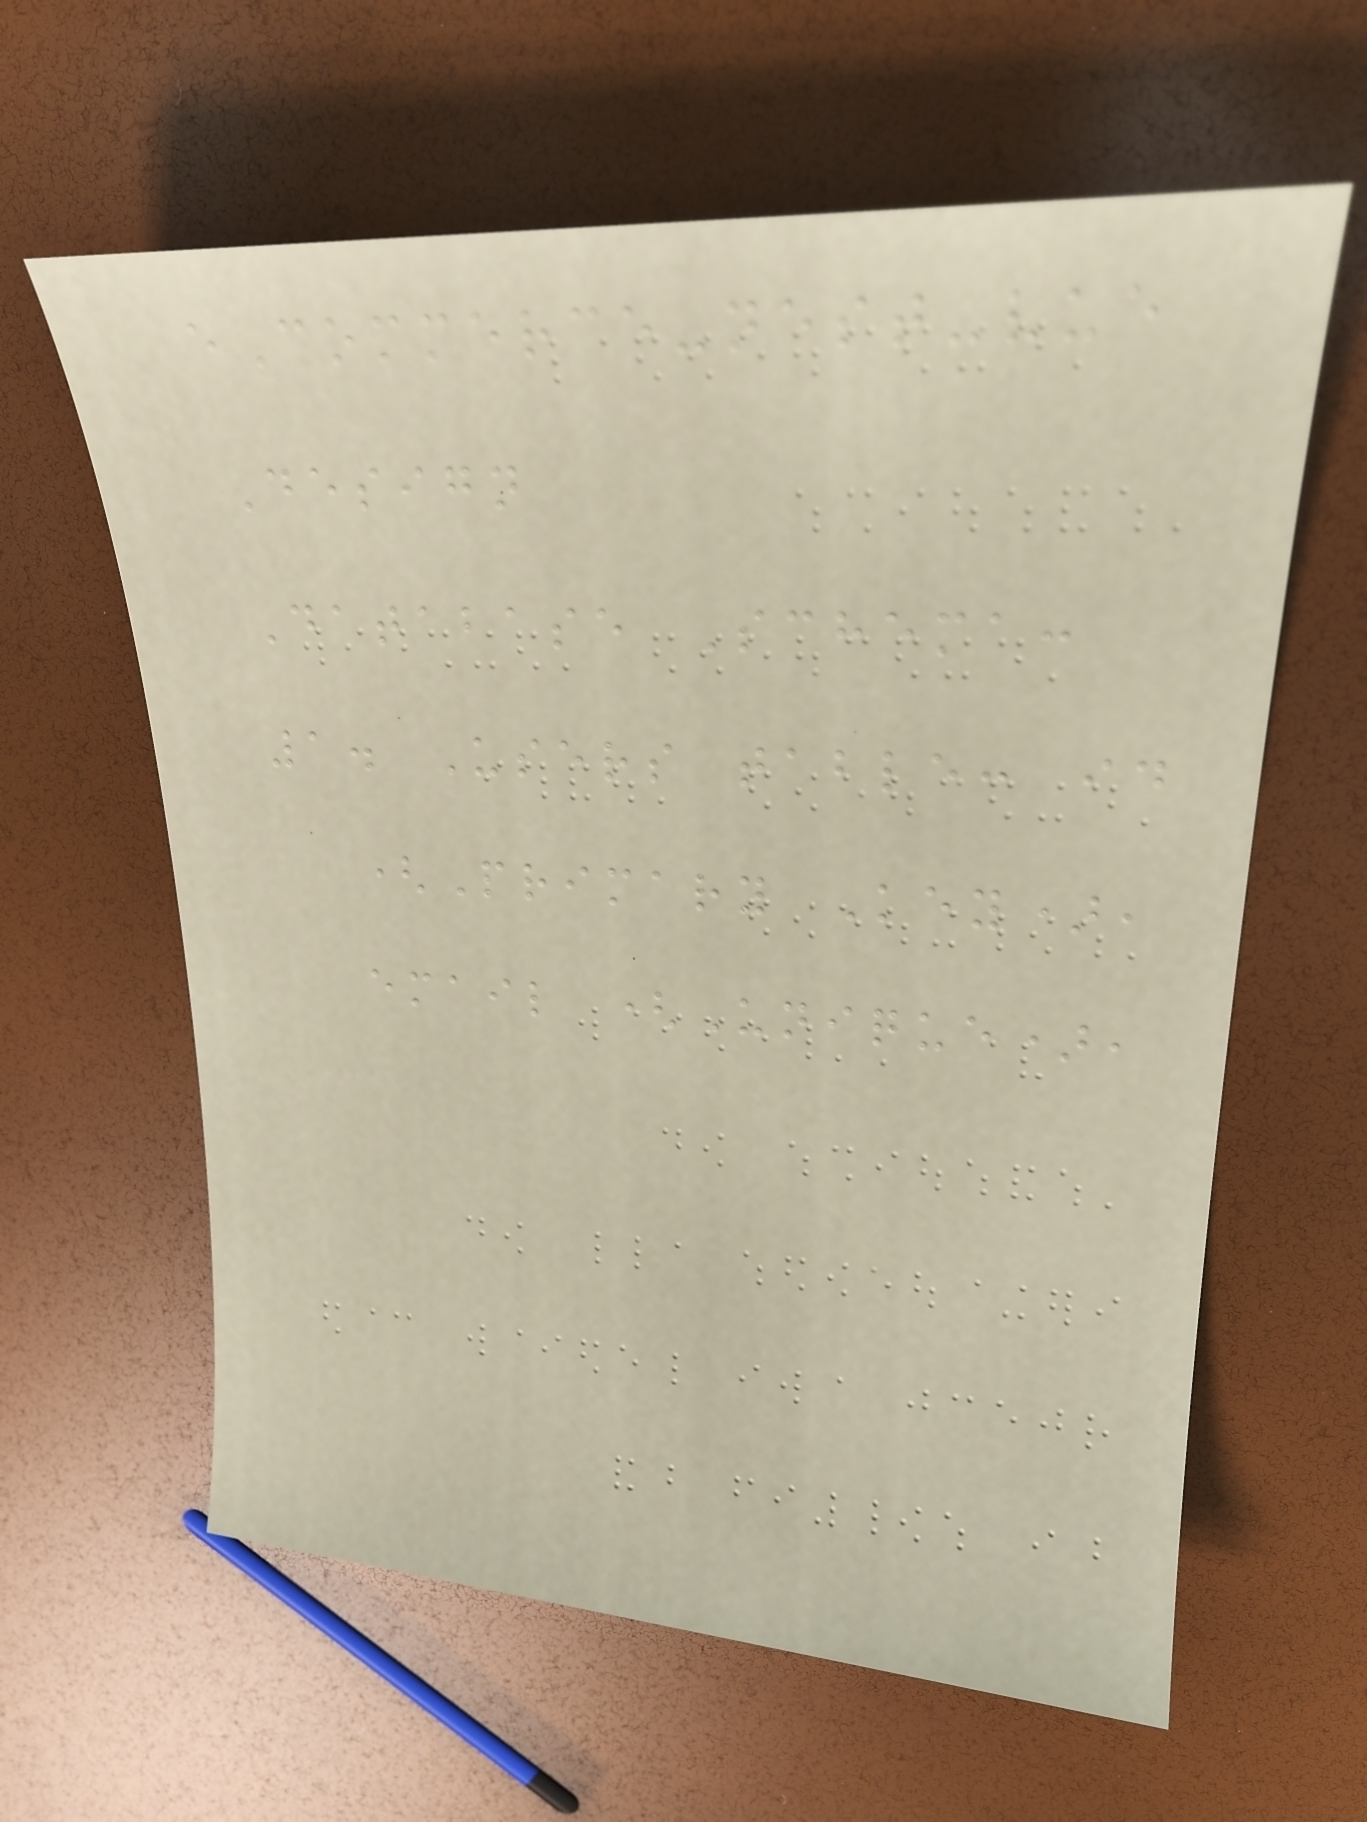eCommerce-nest-vue
Design
Database Schema:
1. Users table: id
(Primary Key),
email (Unique),
